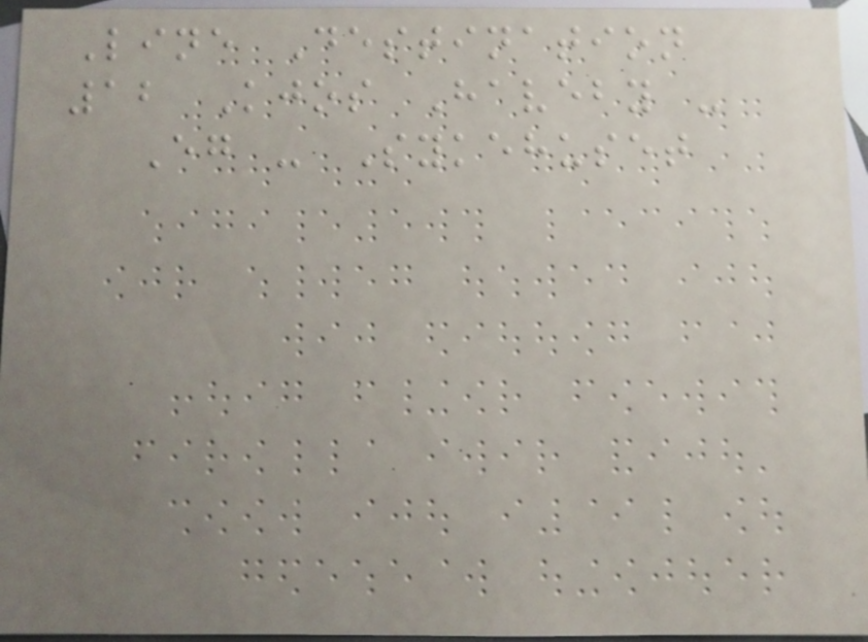Line Destination
12 Kjos Haveby -
Eg - Sykehuset
